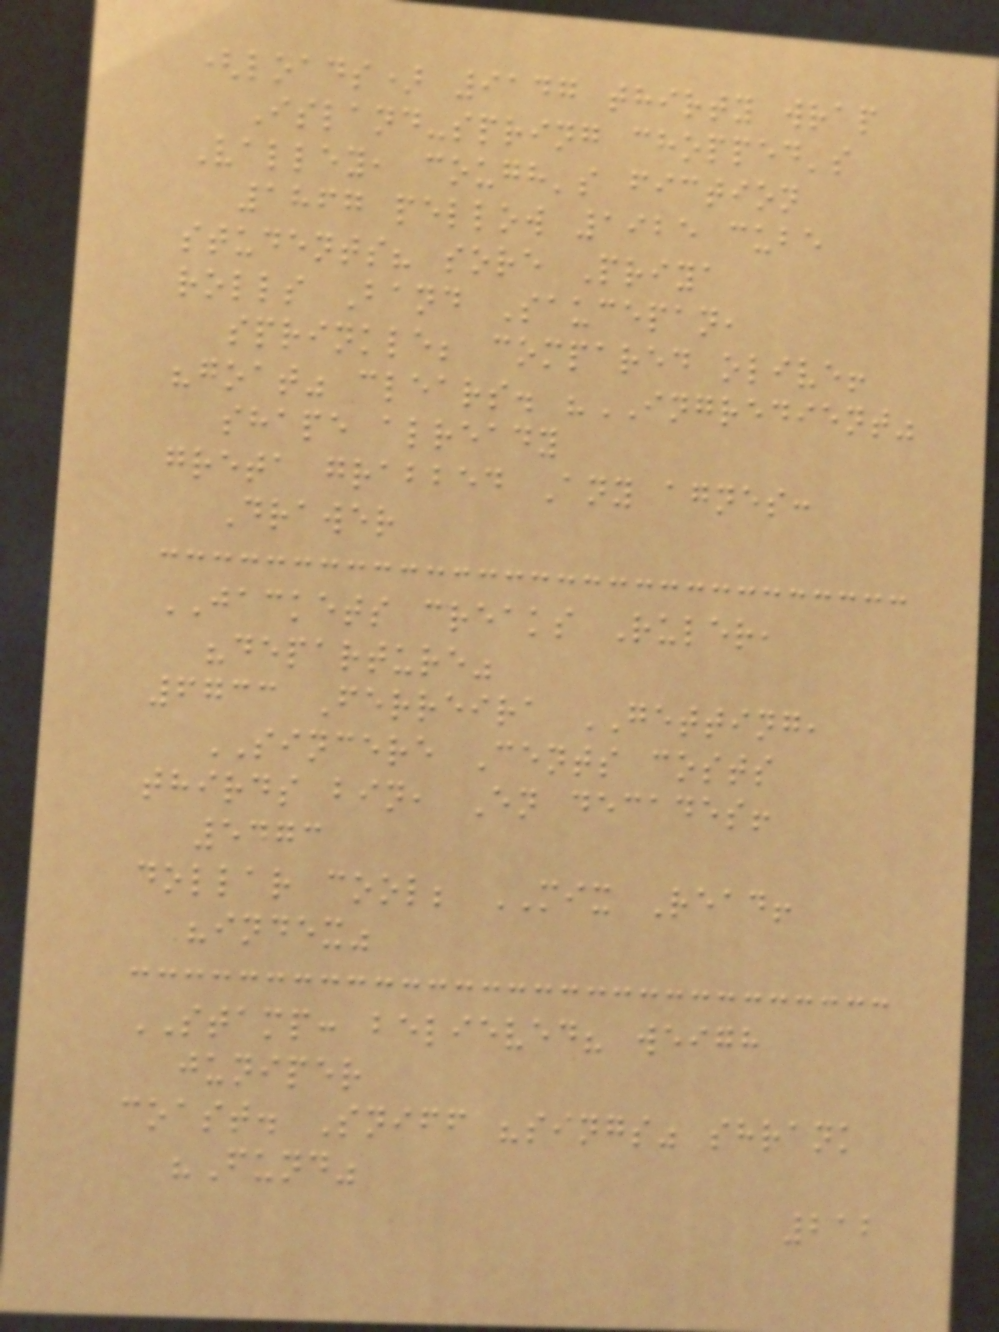(loads) 9147 thirty wrap
Island-spring chopped's
Valley, cough's fiction
1867 pellow 1925 cube
students? sore Priya
rolls Band Saucepan,
sprinkle; compared olive!
"goat" clears. "INGREDIENT"
shape already
greta grabbed Any agnes:
Drawer
JACKETS creaks Ruler,
"departure"
6733 Ferreira GETTING,
SINCERE Cents costs
thirds bin, En decades!
5473
dollar cool; MIX Read!
"index"
STAMP: believed? weigh
juniper
coast. Sniff "sings" shrank
"Fund"
212
